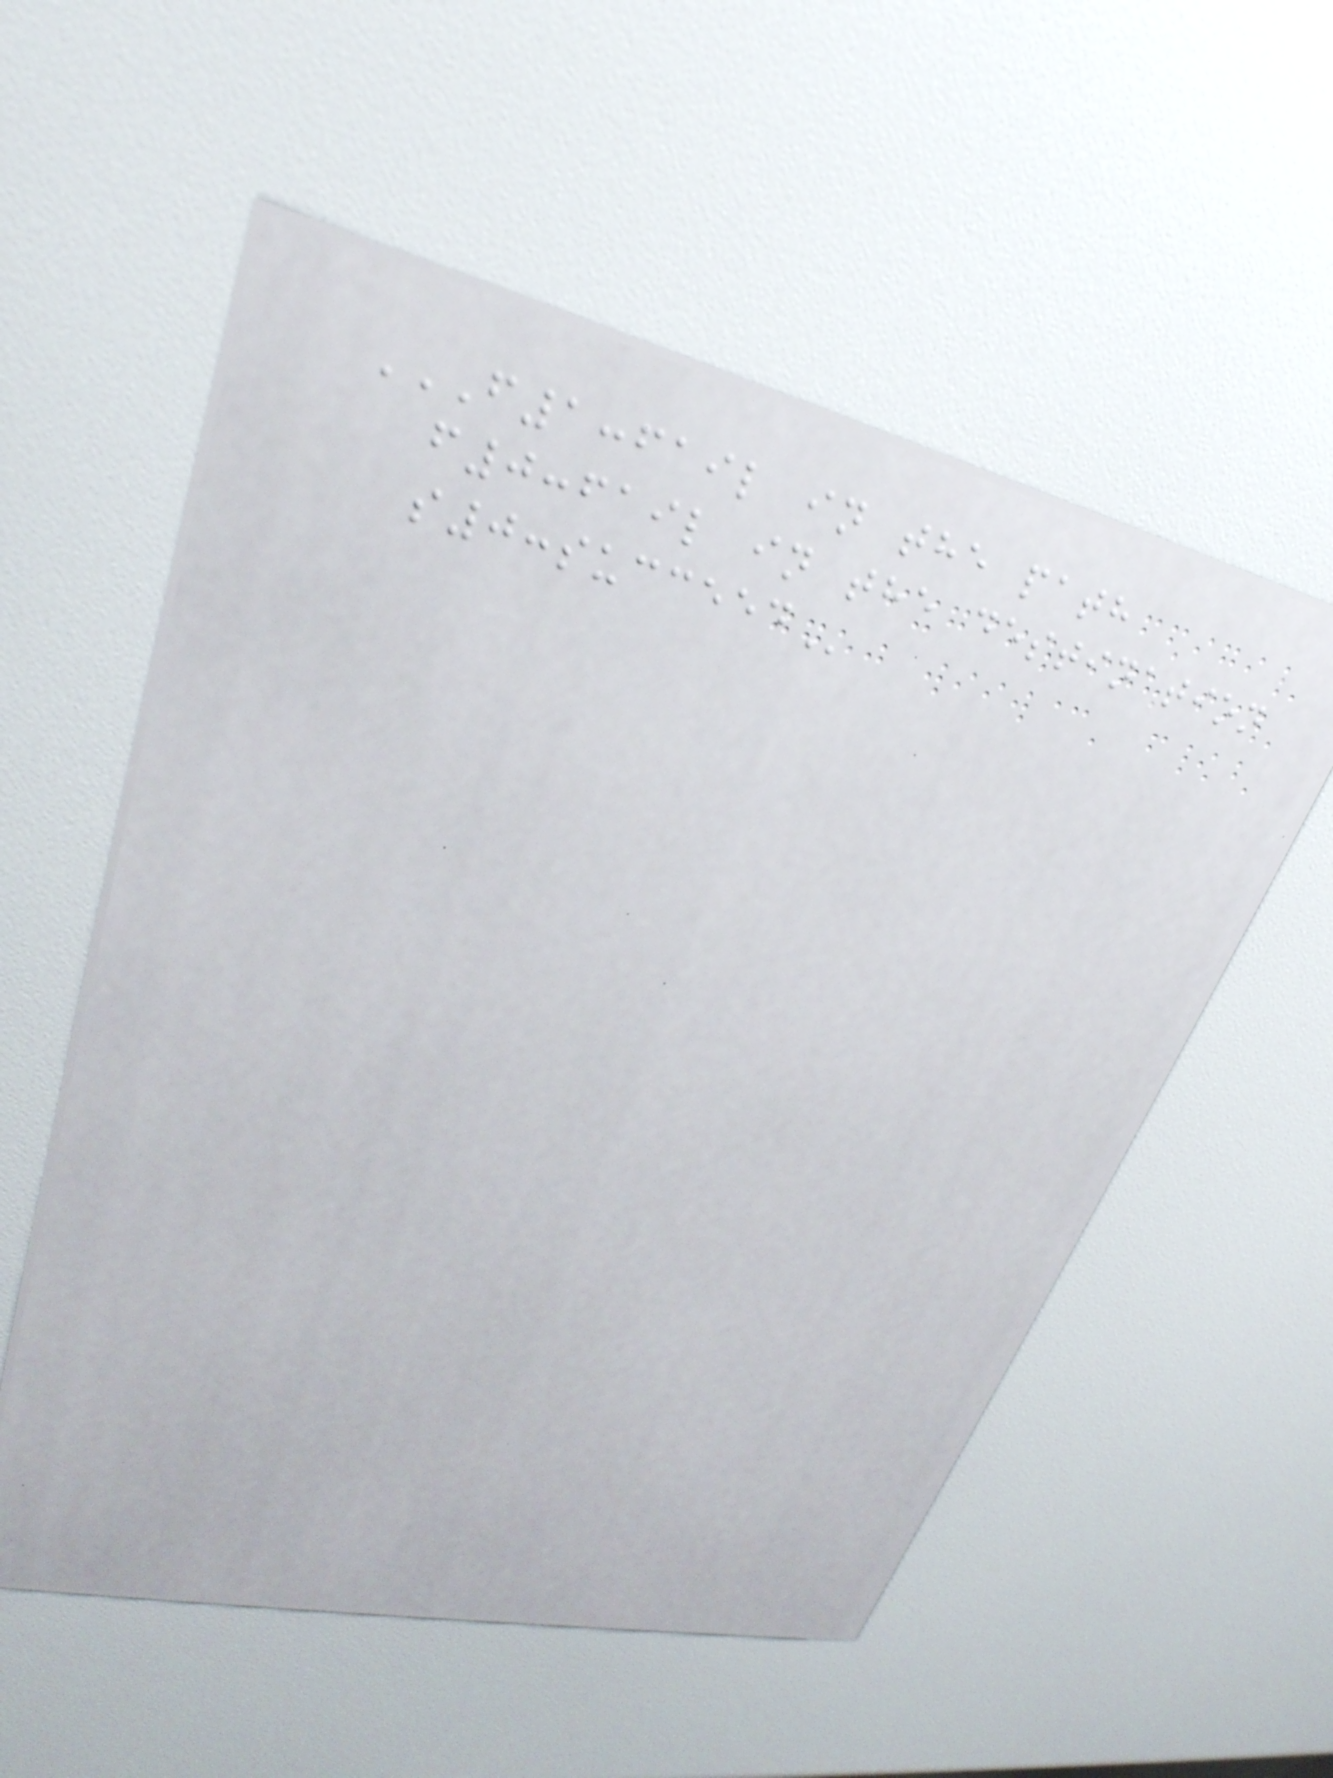F1:FAIL IN THE PATH
F0:FAIL IN THE DESTINATION
S0:SUCCEED
